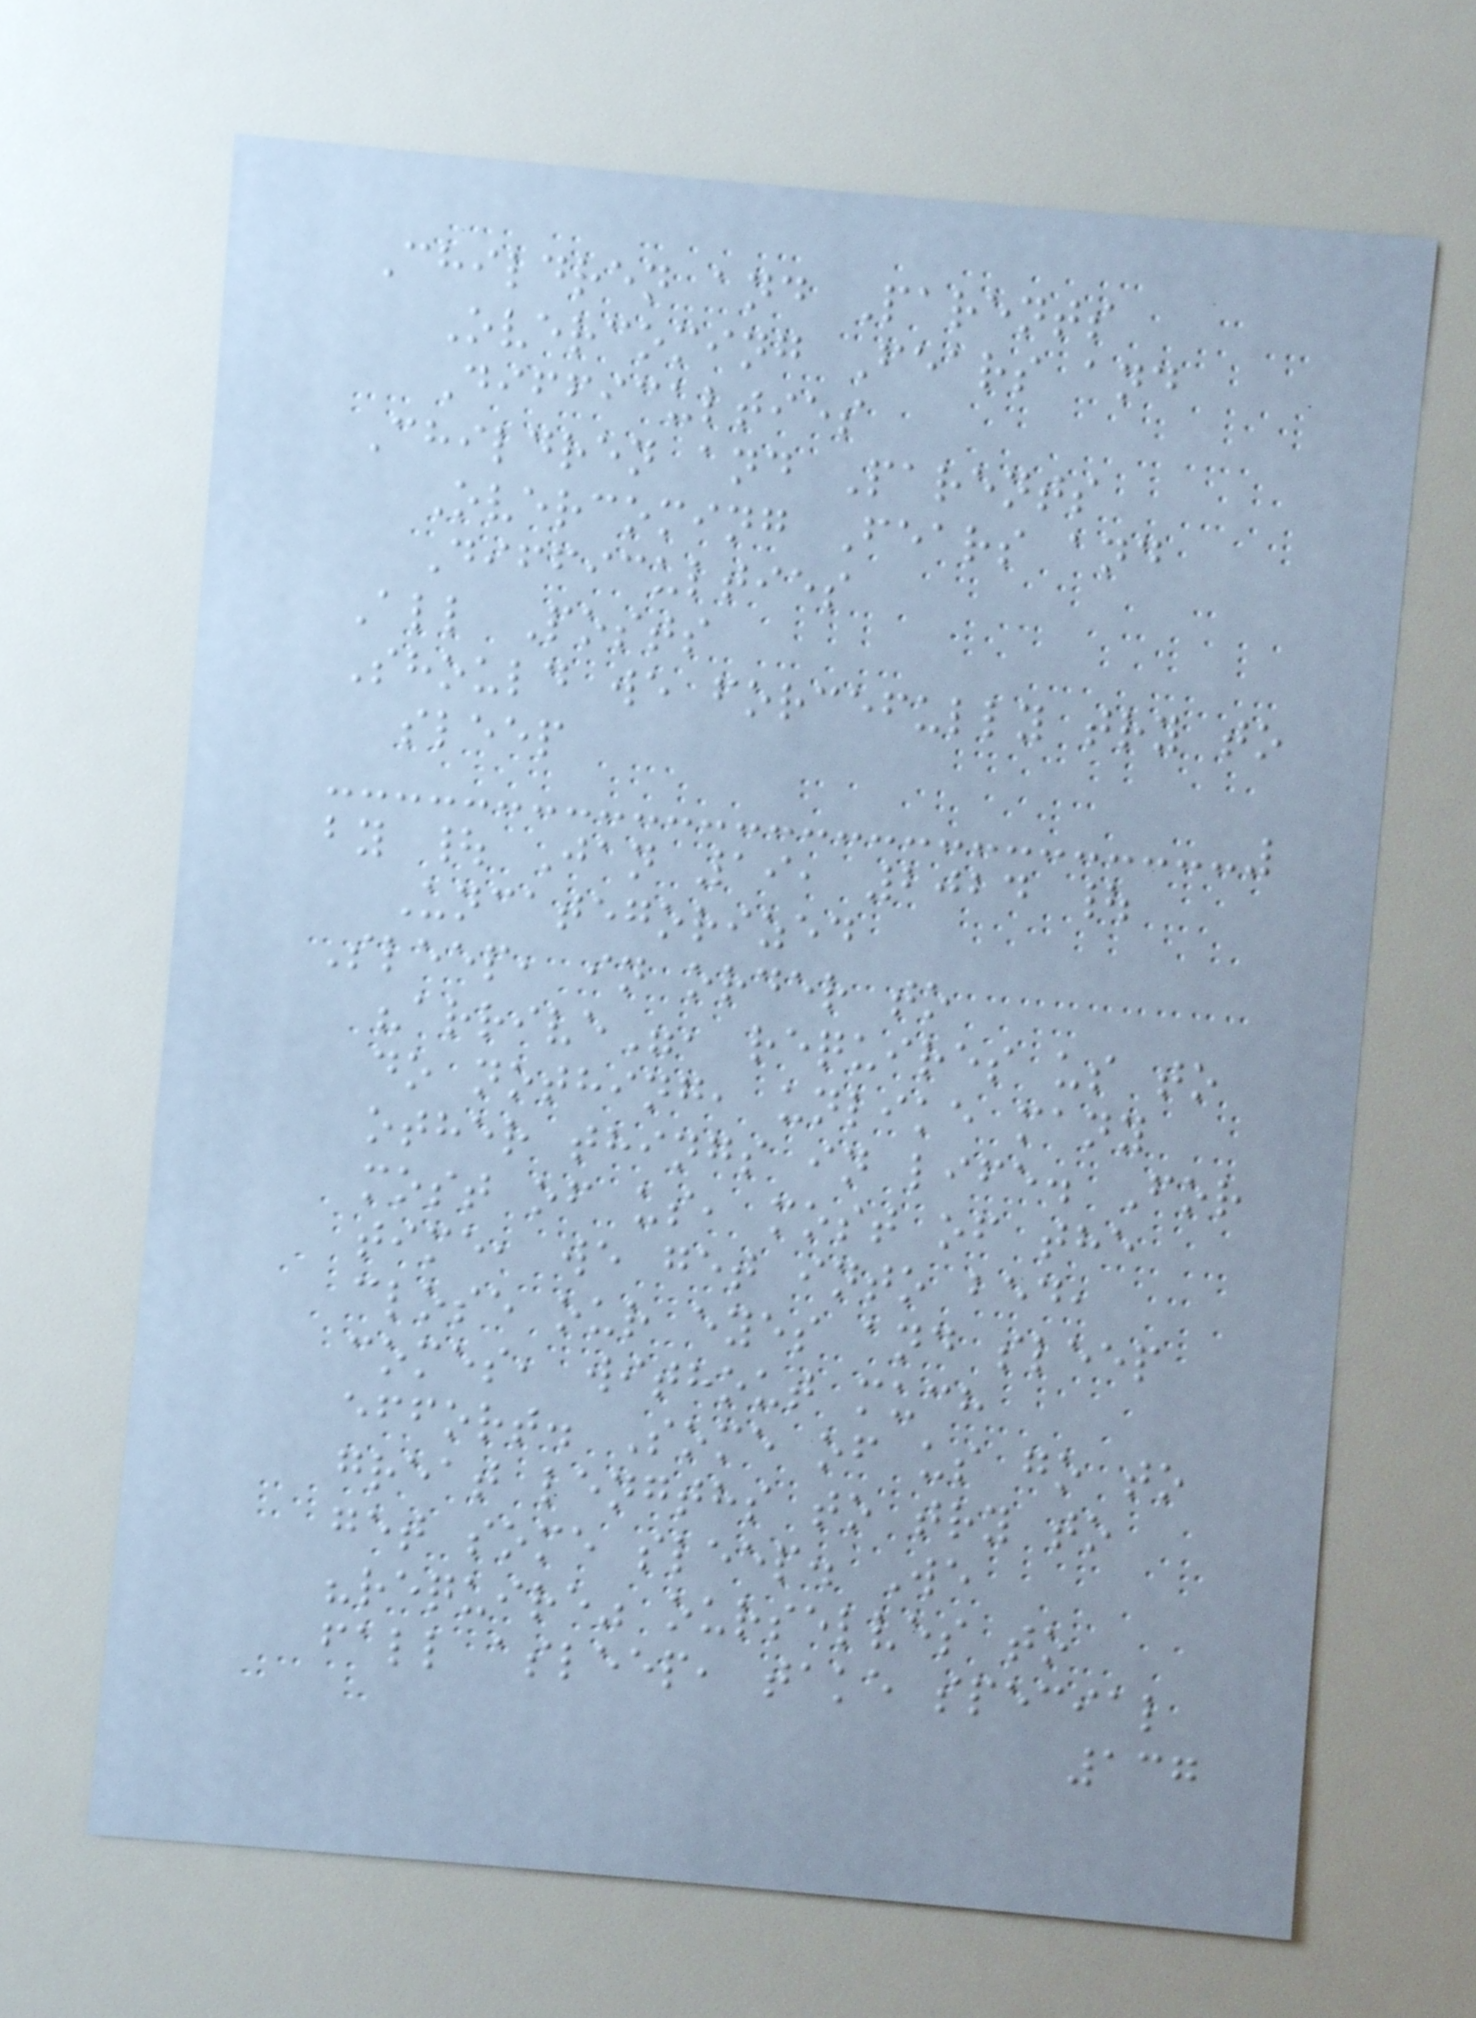Children and Parents
Overcoming Fears and
Difficulties
Children and Parents
Overcoming Fears and
Difficulties
All Posts
Should we forcefully try to
sleep
by | Jan 19, 2024 |
Uncategorized
Sleep, in order to
"arrive", requires us to
do nothing, unlike many
other things in life. For
most of us, most of the
time, we get into bed,
close our eyes and sleep
comes, without much
effort. Some of us go to
great lengths to try to
get some sleep. We
"require" ourselves to
fall asleep, take special
137
